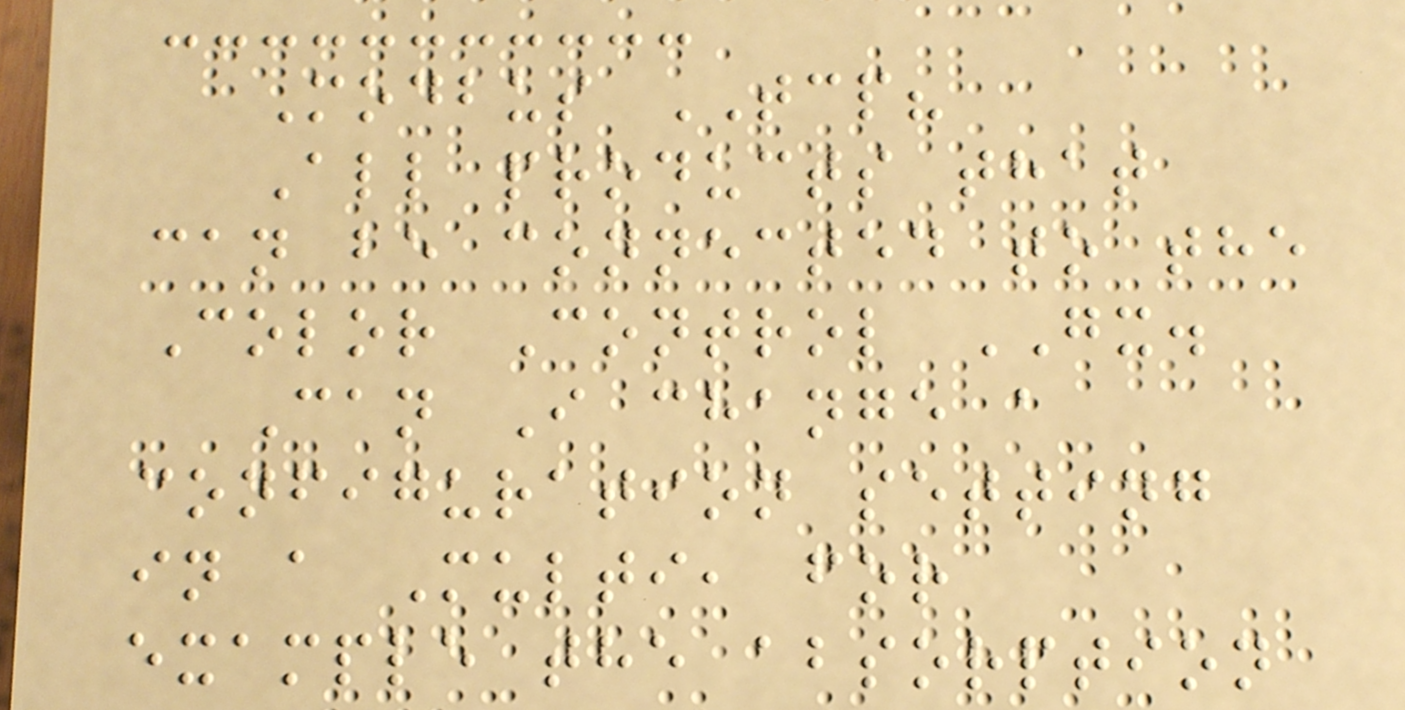Modbus TCP?
All products that
can be connected to the
Color Control GX.
Can I change a
configuration setting
in a Multi, for
example the absorption
